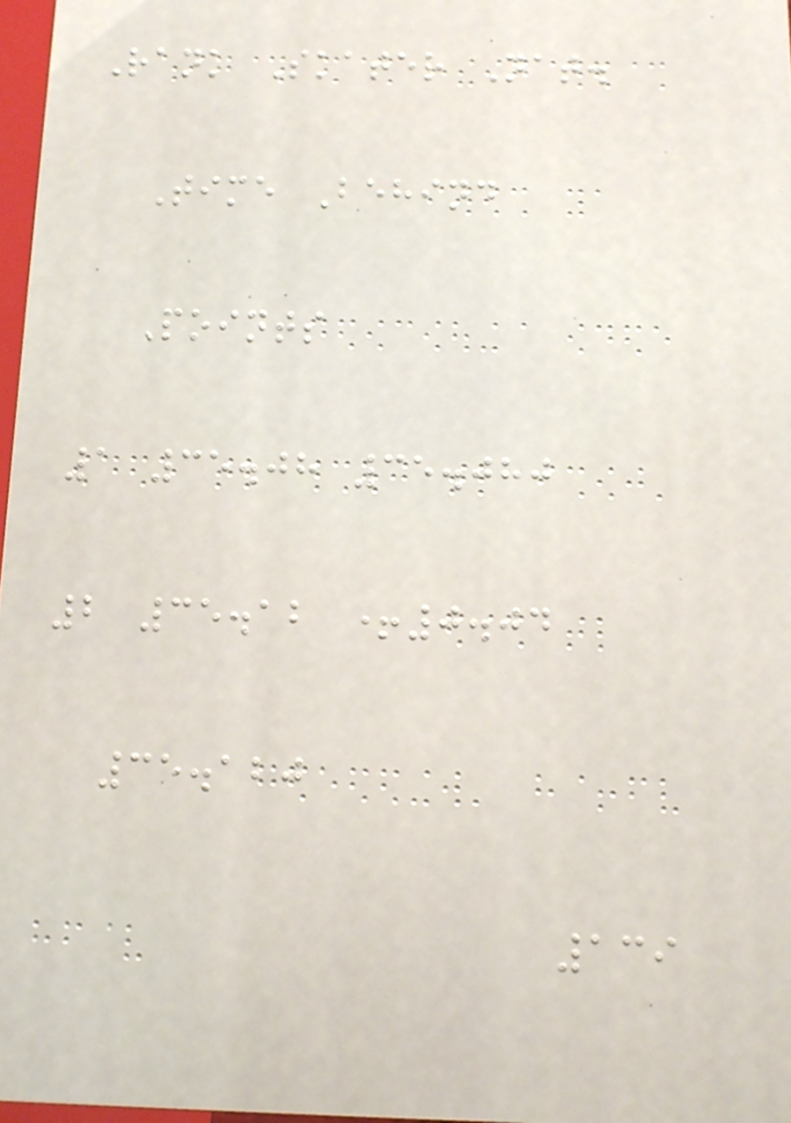Rank Skater Nat.
Time Behind
Points
1 35.08 35.080
2 35.12 +0.04
35.120
139
